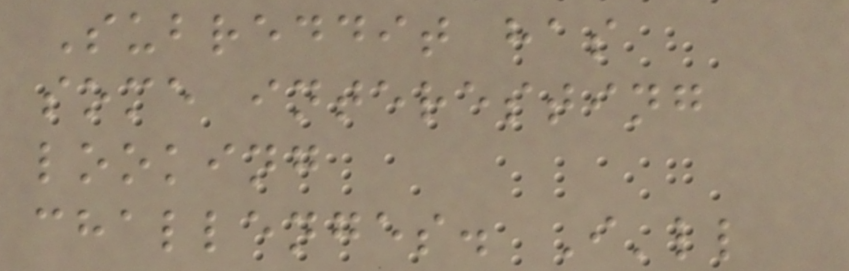Subreddit has
some interesting
looking
challenges. I'll
